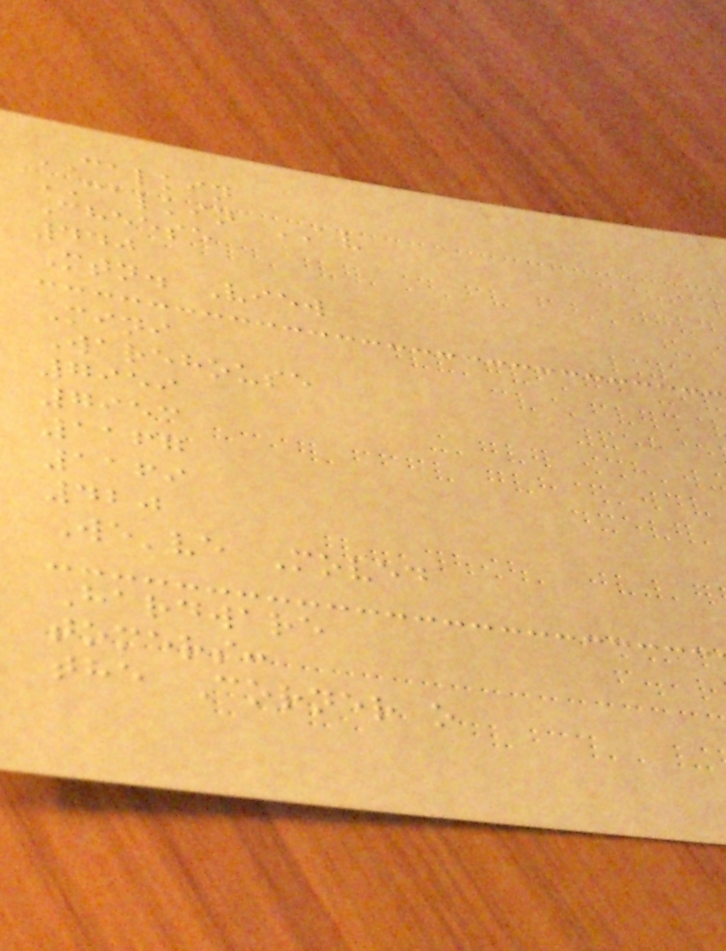CALKIN
CALKIN AV
Cheese
440
Mtn. View
Mini
Warehouse
7959
7953
1167
1169
420
We've Moved
Hardware
tomers:
the Corner o
